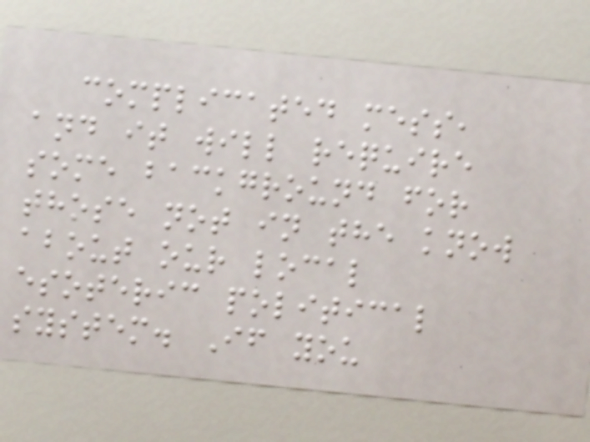complicated mess,
and it will require
some background for
those not in the know
about our local
esoteric political
system. If you
